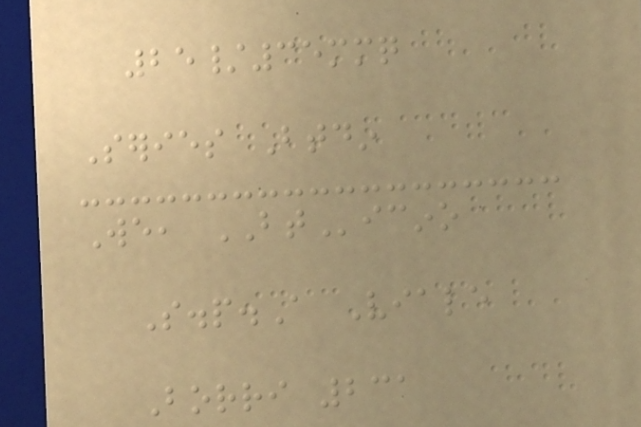25/35mmq
Series Btdin
We, BTicino
S.p.A Viale
Borri 231
